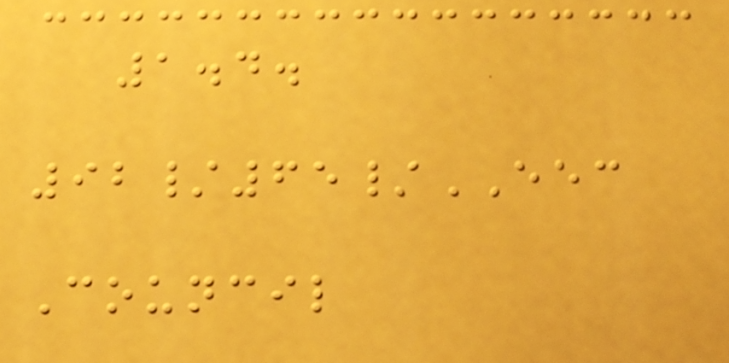1.4.
92/65/EEC
Council
